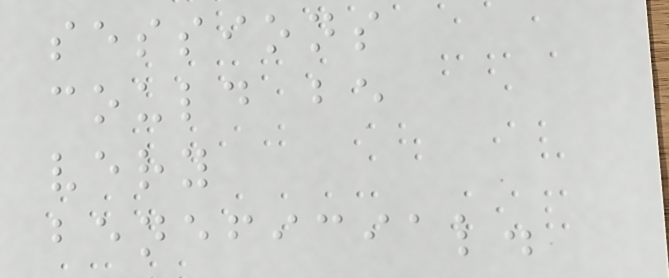sessions
could be
very
beneficial.
